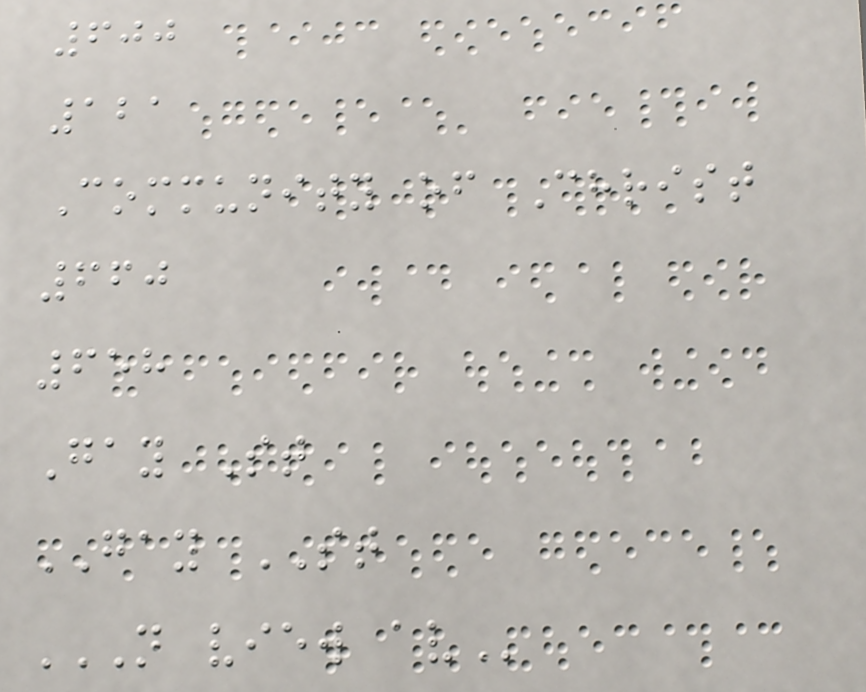600
121
Community of Christ
660
658
Gay St
GAY ST
N VIEW AV
